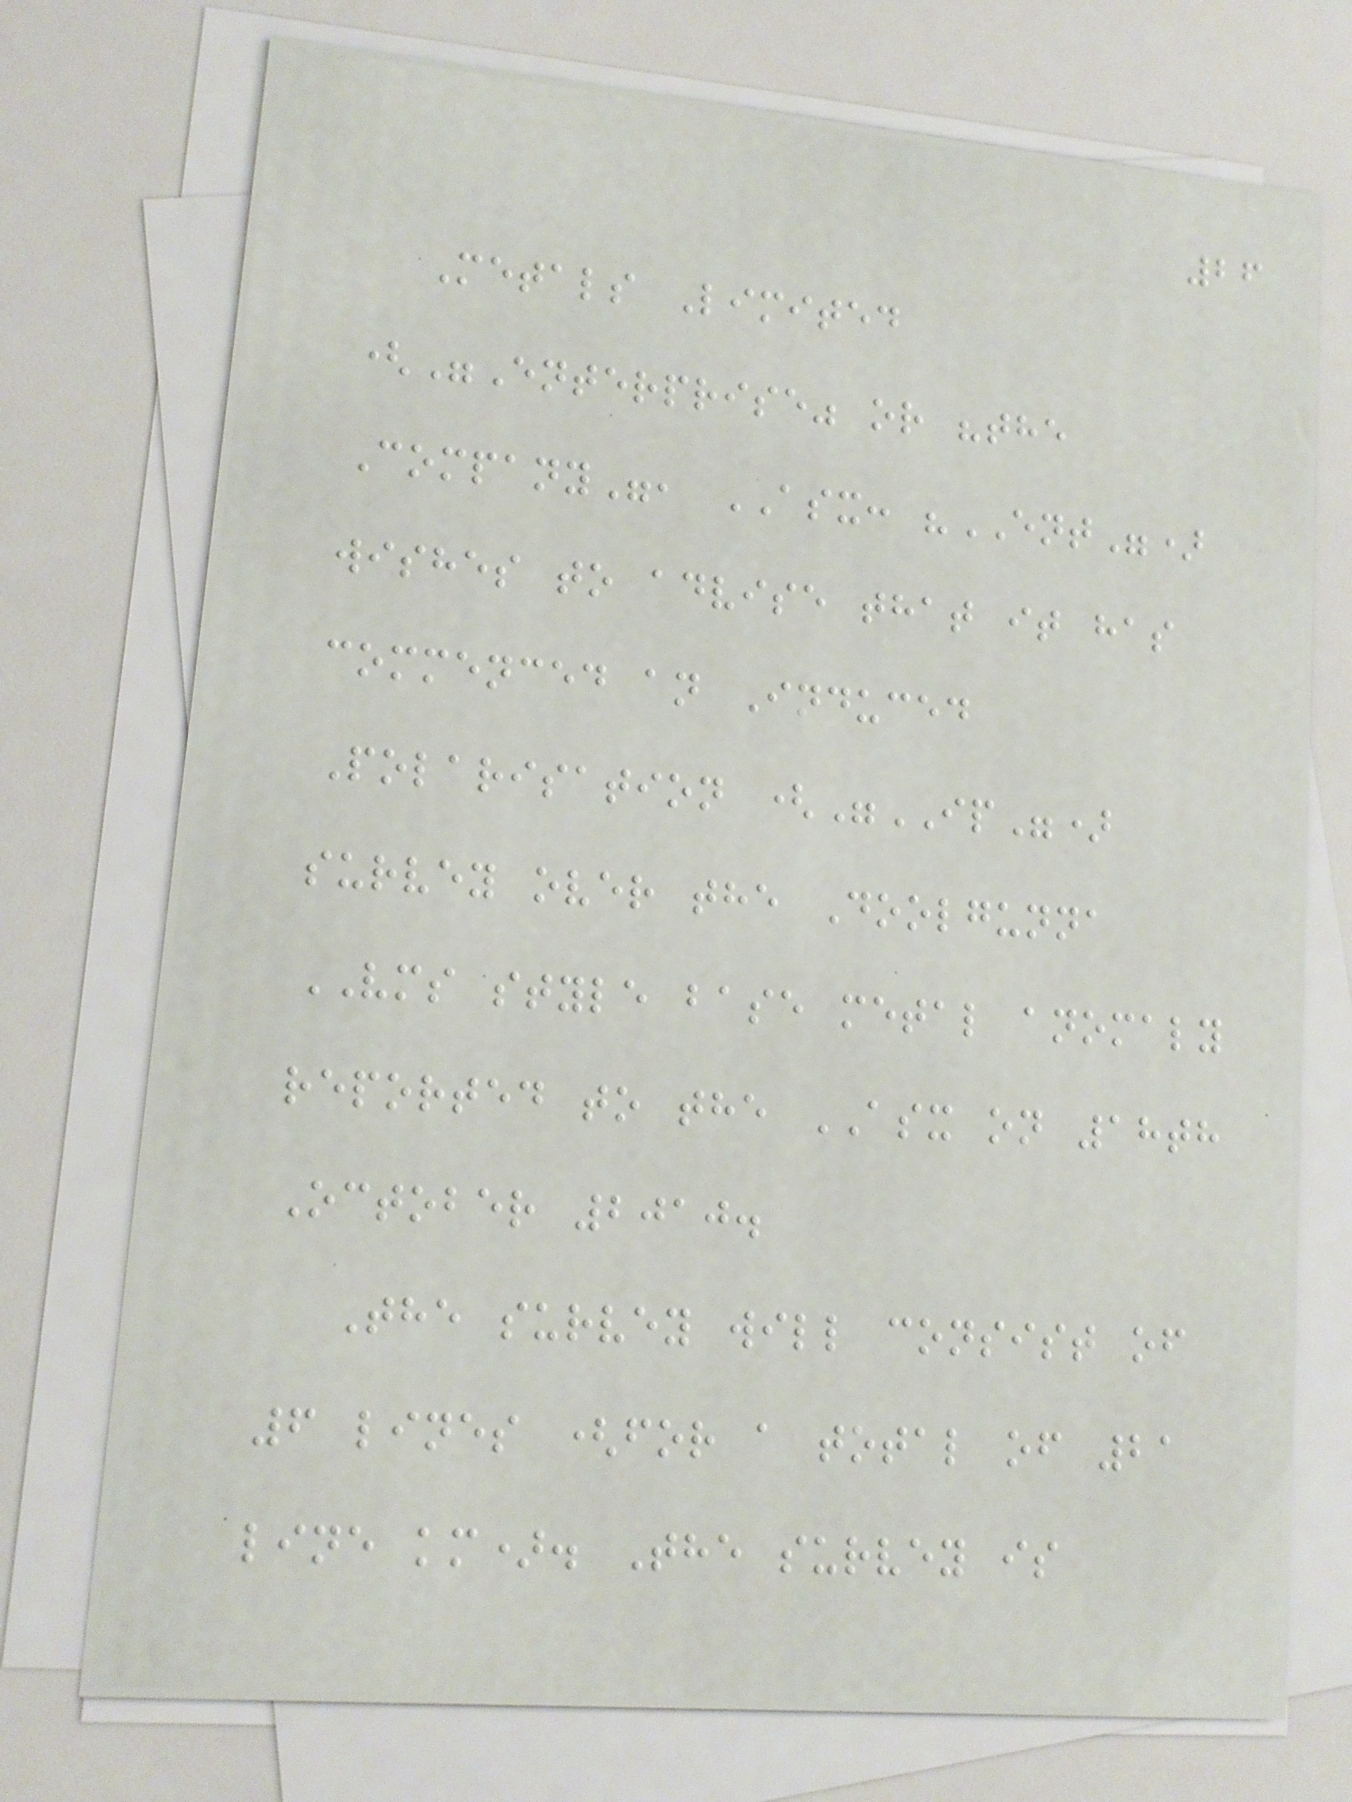26
Metals Limited
("Enterprise" or "the
Company", ASX: "ENT")
wishes to advise that it has
commenced an Induced
Polarisation ("IP")
survey over the Doolgunna
VMS style base metal anomaly
reported to the ASX on 18th
October 2010.
The survey will consist of
6 lines (for a total of 21
line km). The survey is
